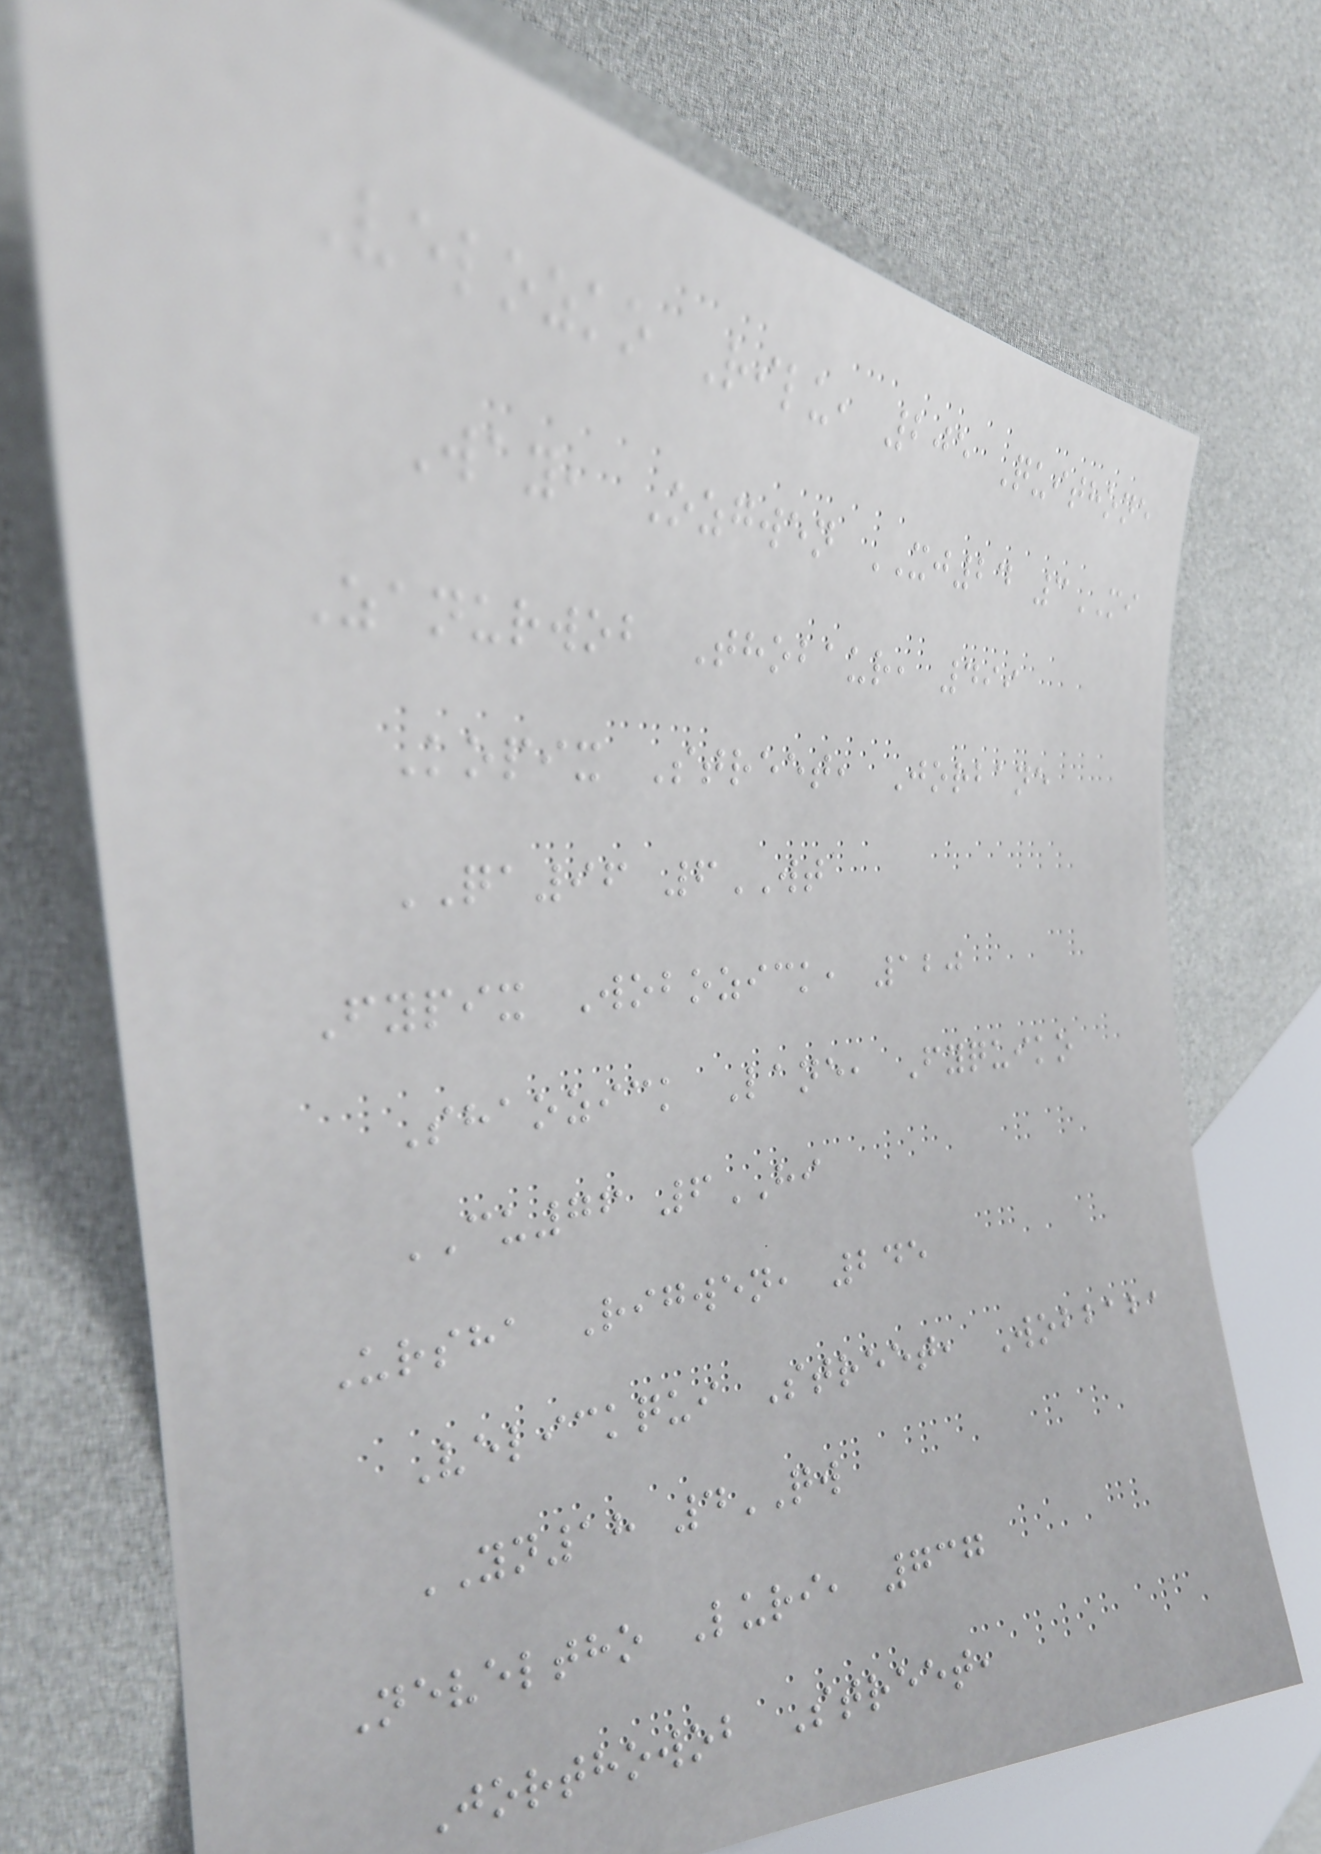Velozko Rilu, 205 Quithone
Way, Ozgwen XJ24 3MI
Zanurwob Thobaur, 499
Kopix Street, Jorbane
QA96 6WT
Fypix Wobozick, 120
Shaozick Lane, Fyquiko
CU76 6HI
Ursha Rigwen, 245
Velickqui Street, Wobbaba
YN18 4QW
Neveltho Luri, 737
Jorthowob Street,
